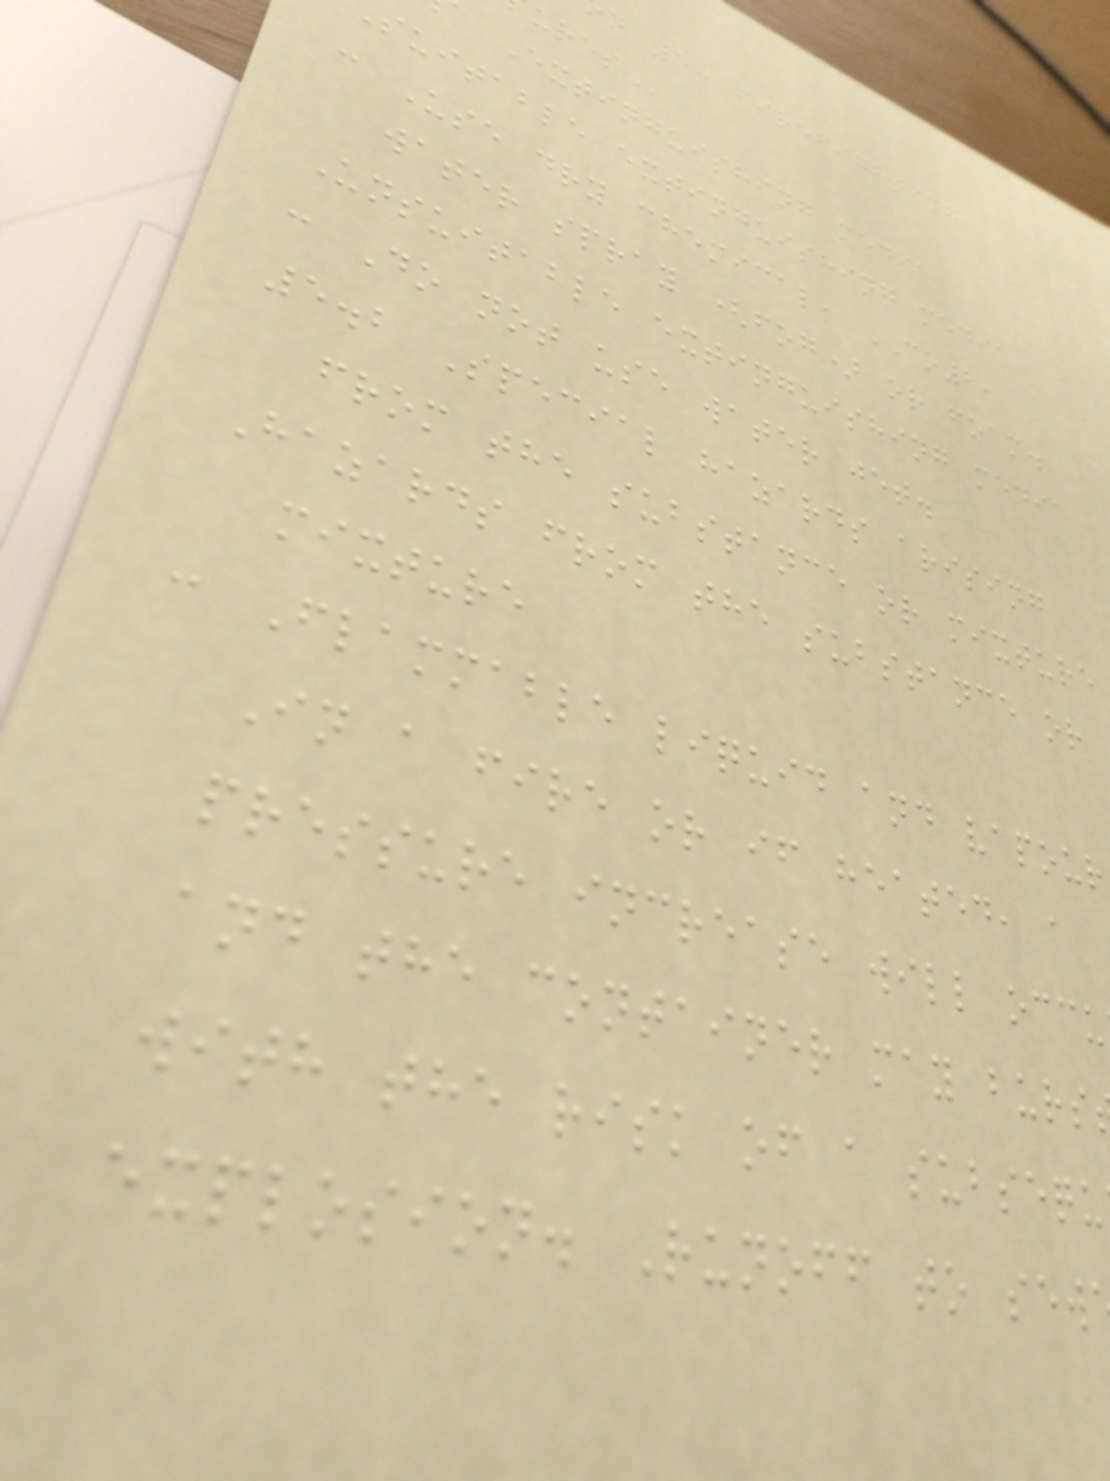n 5: firefighting
Extinguishing media
suitable extinguishing media
: Use dry chemical, CO2,
water spray (fog) or foam.
Unsuitable extinguishing media
: Do not use water jet.
5.2 Special hazards arising
from the substance or mixture
Hazards from the substance or
mixture
: Flammable liquid and vapour
In a fire or if heated, a
pressure increase will occu
and the container may burs
with the risk of a subsequ
explosion. Runoff to sew
